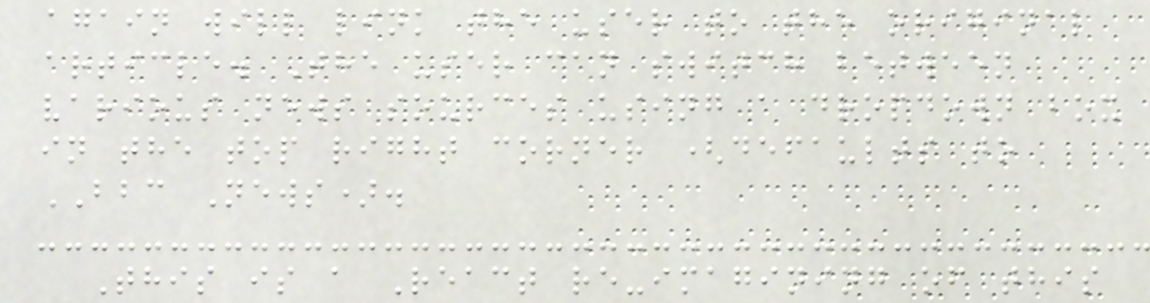again will link the user to the original
article. The user can switch between
various news sources using a dropdown box
in the top right corner (defaults to
BBC News).
This is a React re-imagining of this
